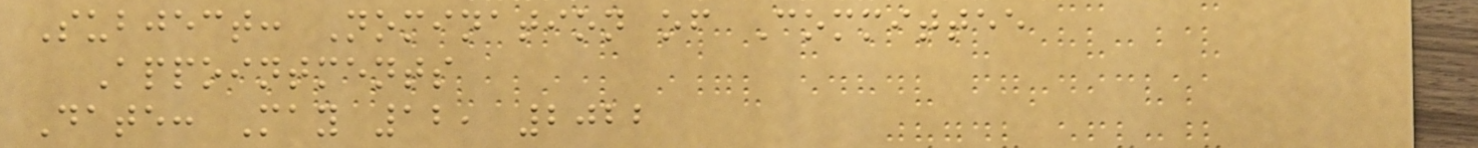Subject: Nomination of Committee
Appointments
Date: May 12, 2022
